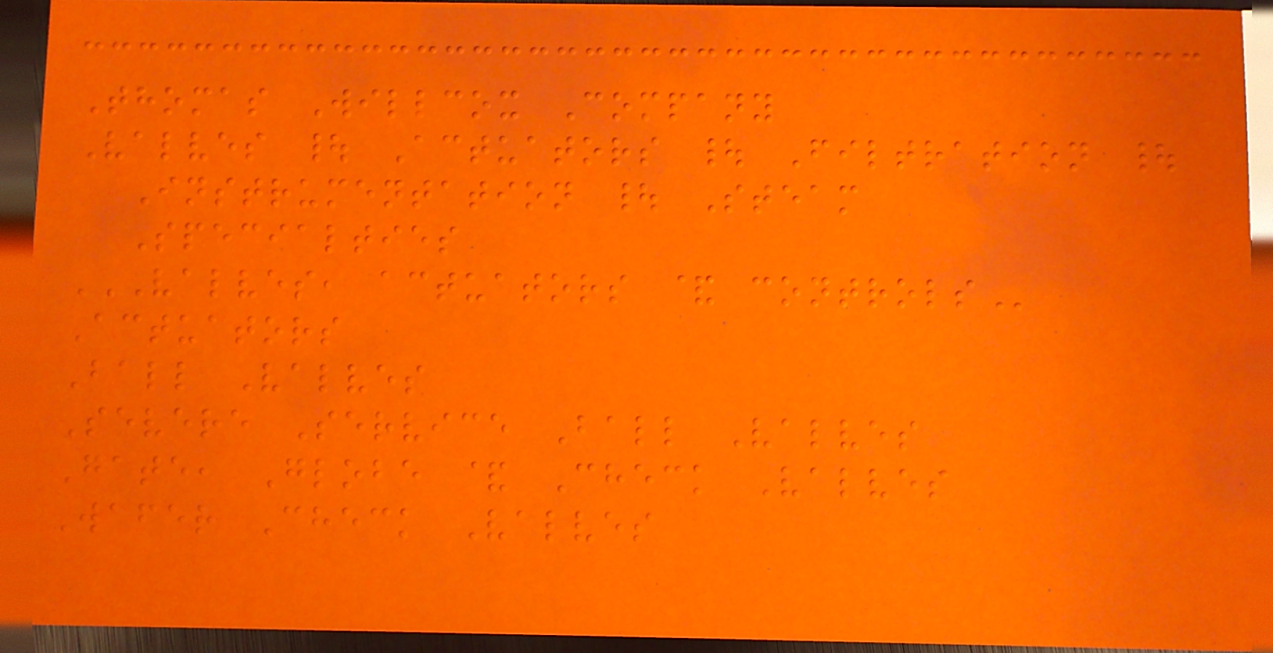Thomas Willcox Company
Valves | Actuators | Filtration |
Instrumentation | Steam
Specialties
VALVES, ACTUATORS & CONTROLS
Actuators
Ball Valves
Severe Service Ball Valves
Gate, Globe & Check Valves
Wafer Check Valves
